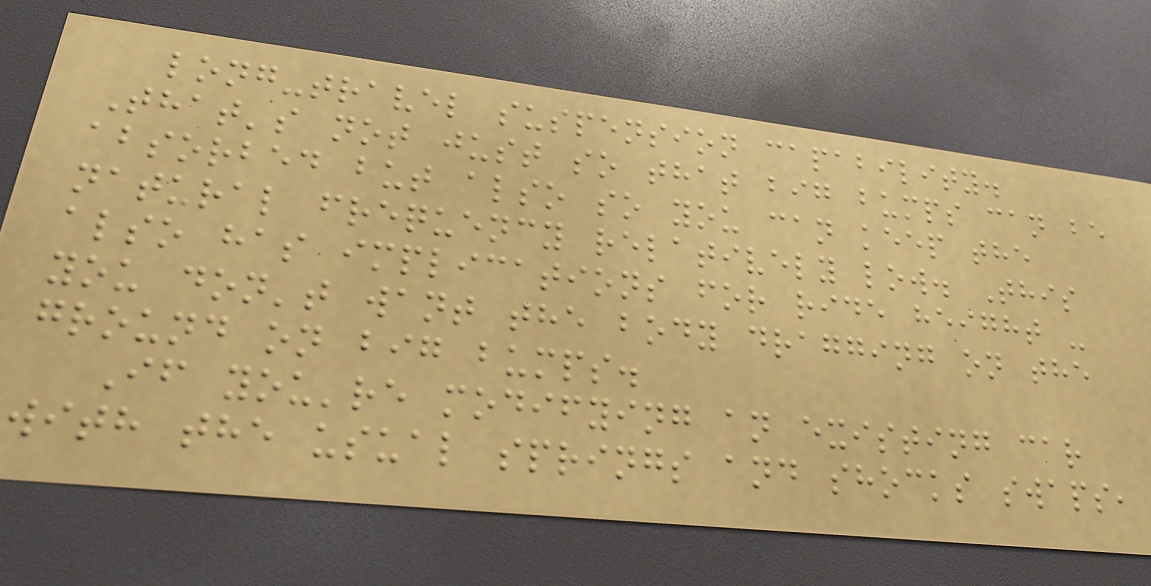long-travel suspension capability.
That's not just so that big bumps can be
absorbed but also so you can keep the
natural frequency relatively low. This
also has implications for ride height -
you don't want the body dragging on the
ground on big bumps.
If you're modifying an existing car
with the usual springs and shocks swaps,
